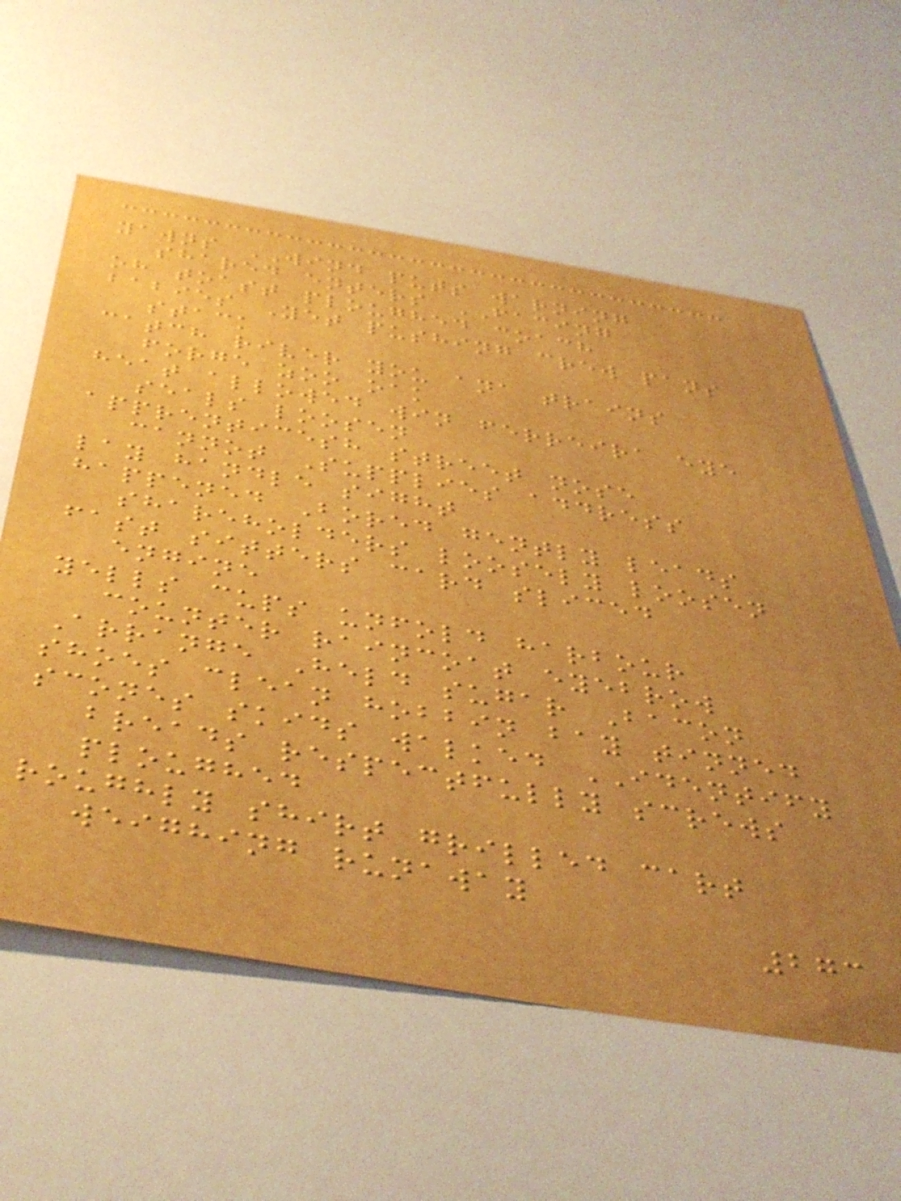yawns WIND puts warning
shared enters FACING
oh toast ploughed coach
babies Yet pushing crew pans
stack
catch river you ana trains
forge zoo oak
heat allowed win ferreira eye
seals loosen
apprenticesh street nose
cannot Supplies address
lay handle sight
happened Bored gently leads
shareholders loosely loosen
fast sitters card sliced
engine
yells cups unfold harbour
counter raincoat eyebrow
Arrange Held sugar Bacon
shoes clean hobbin bay tinned
scones skids walked IDENTIFY
breads respectfully screws
ploughed
roughly shirt grilled cart
weighing runaway
273
